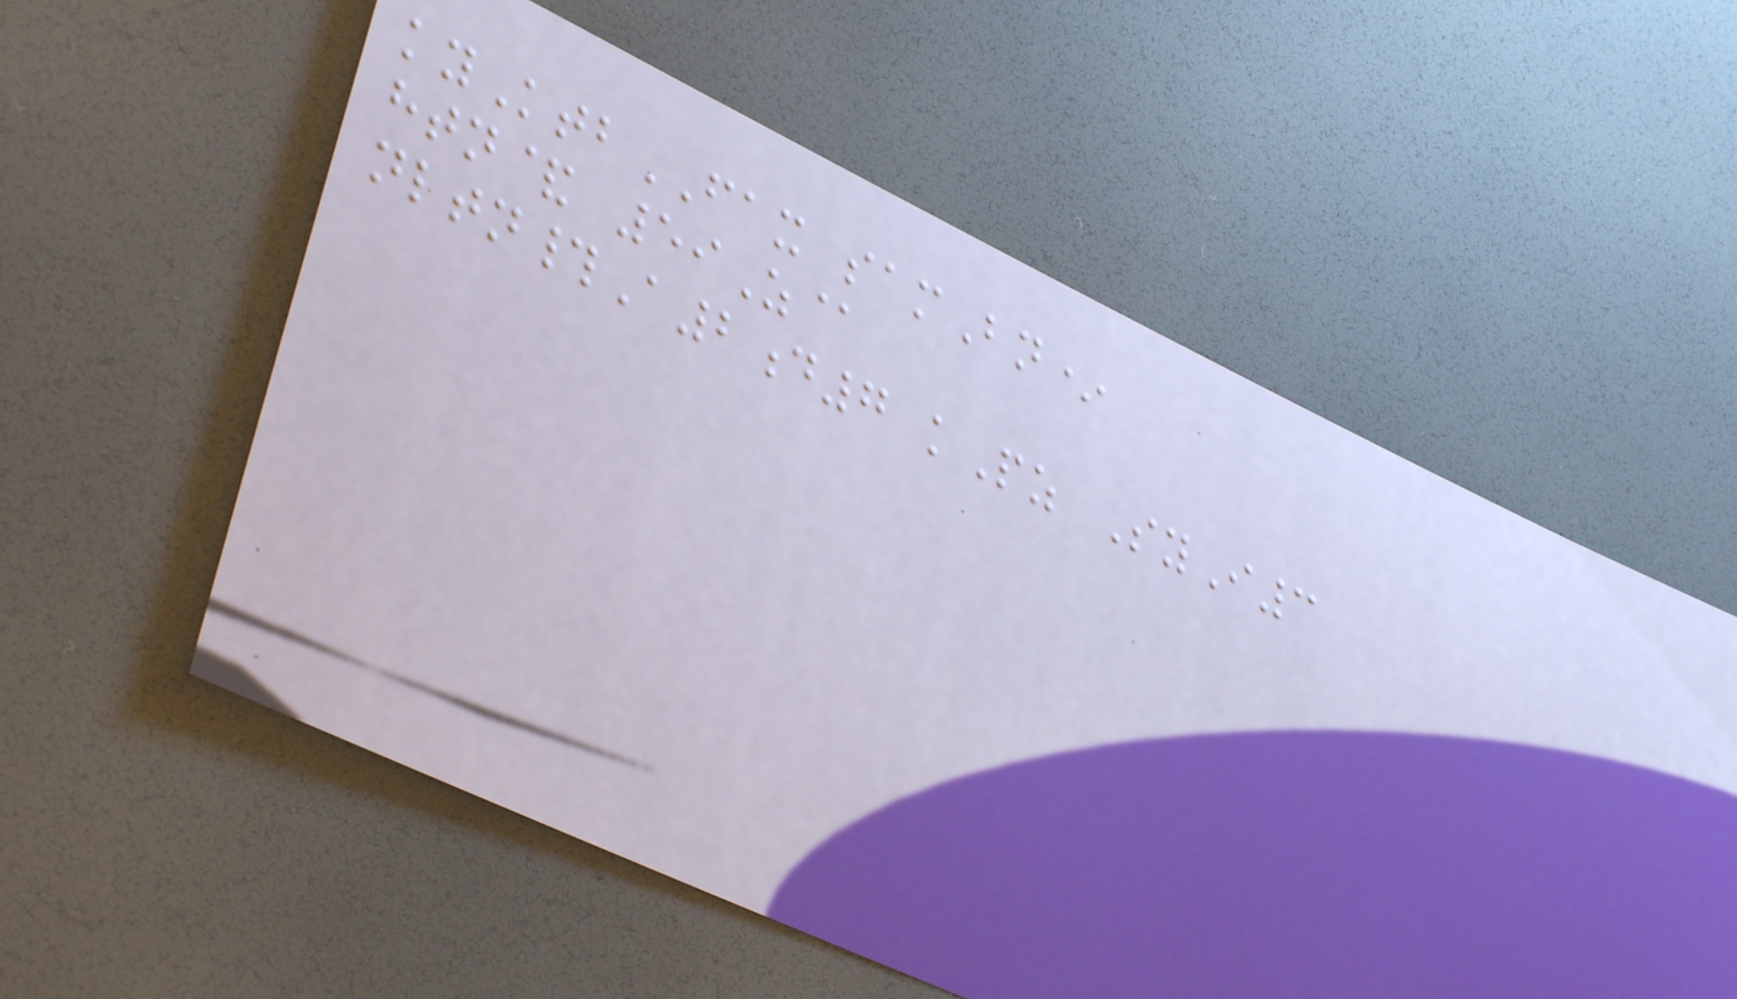kyKtbFAX samBn*
htn& 59Z@
nltn#A2d7 kPz SyI3
